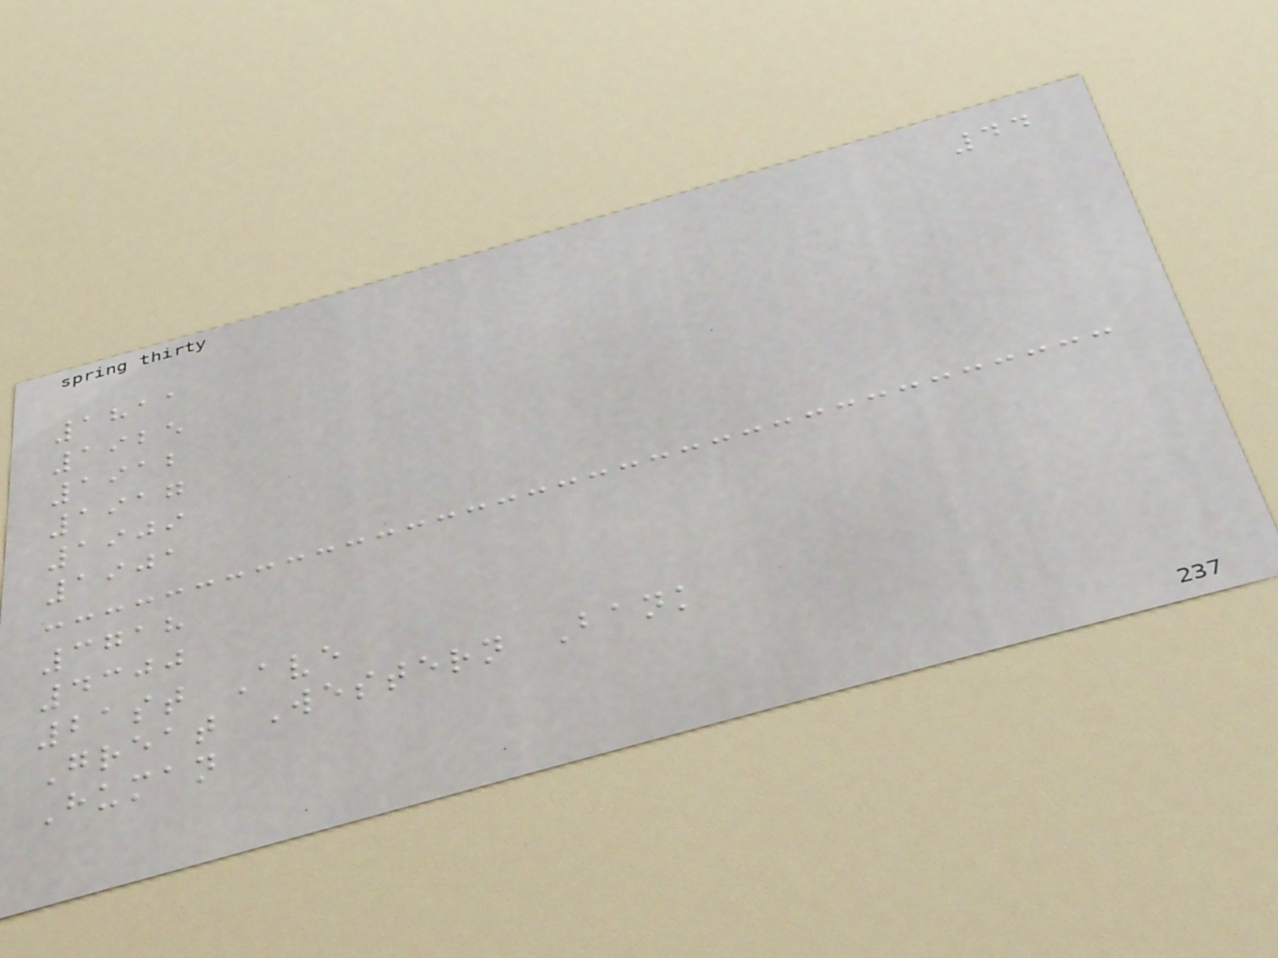44
1811
1925
1912
1917
1909
1901
3718
4300
21st Ave
Great Western Bank
Human
